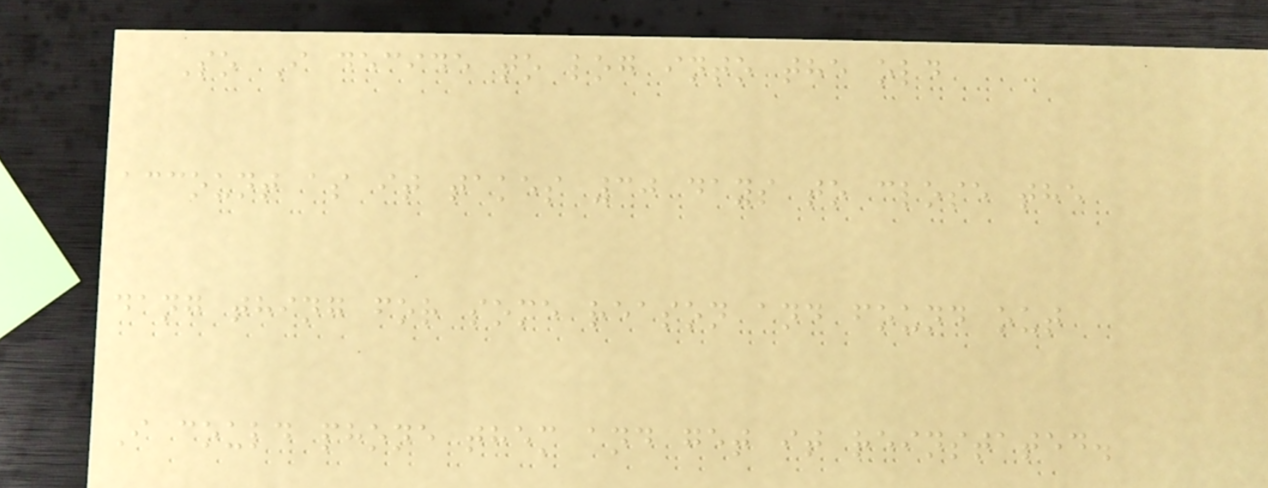So I decide to log into the old
account as it takes 30 days to close the
dang thing for some reason and found out
I could phone them and get it reinstated.
